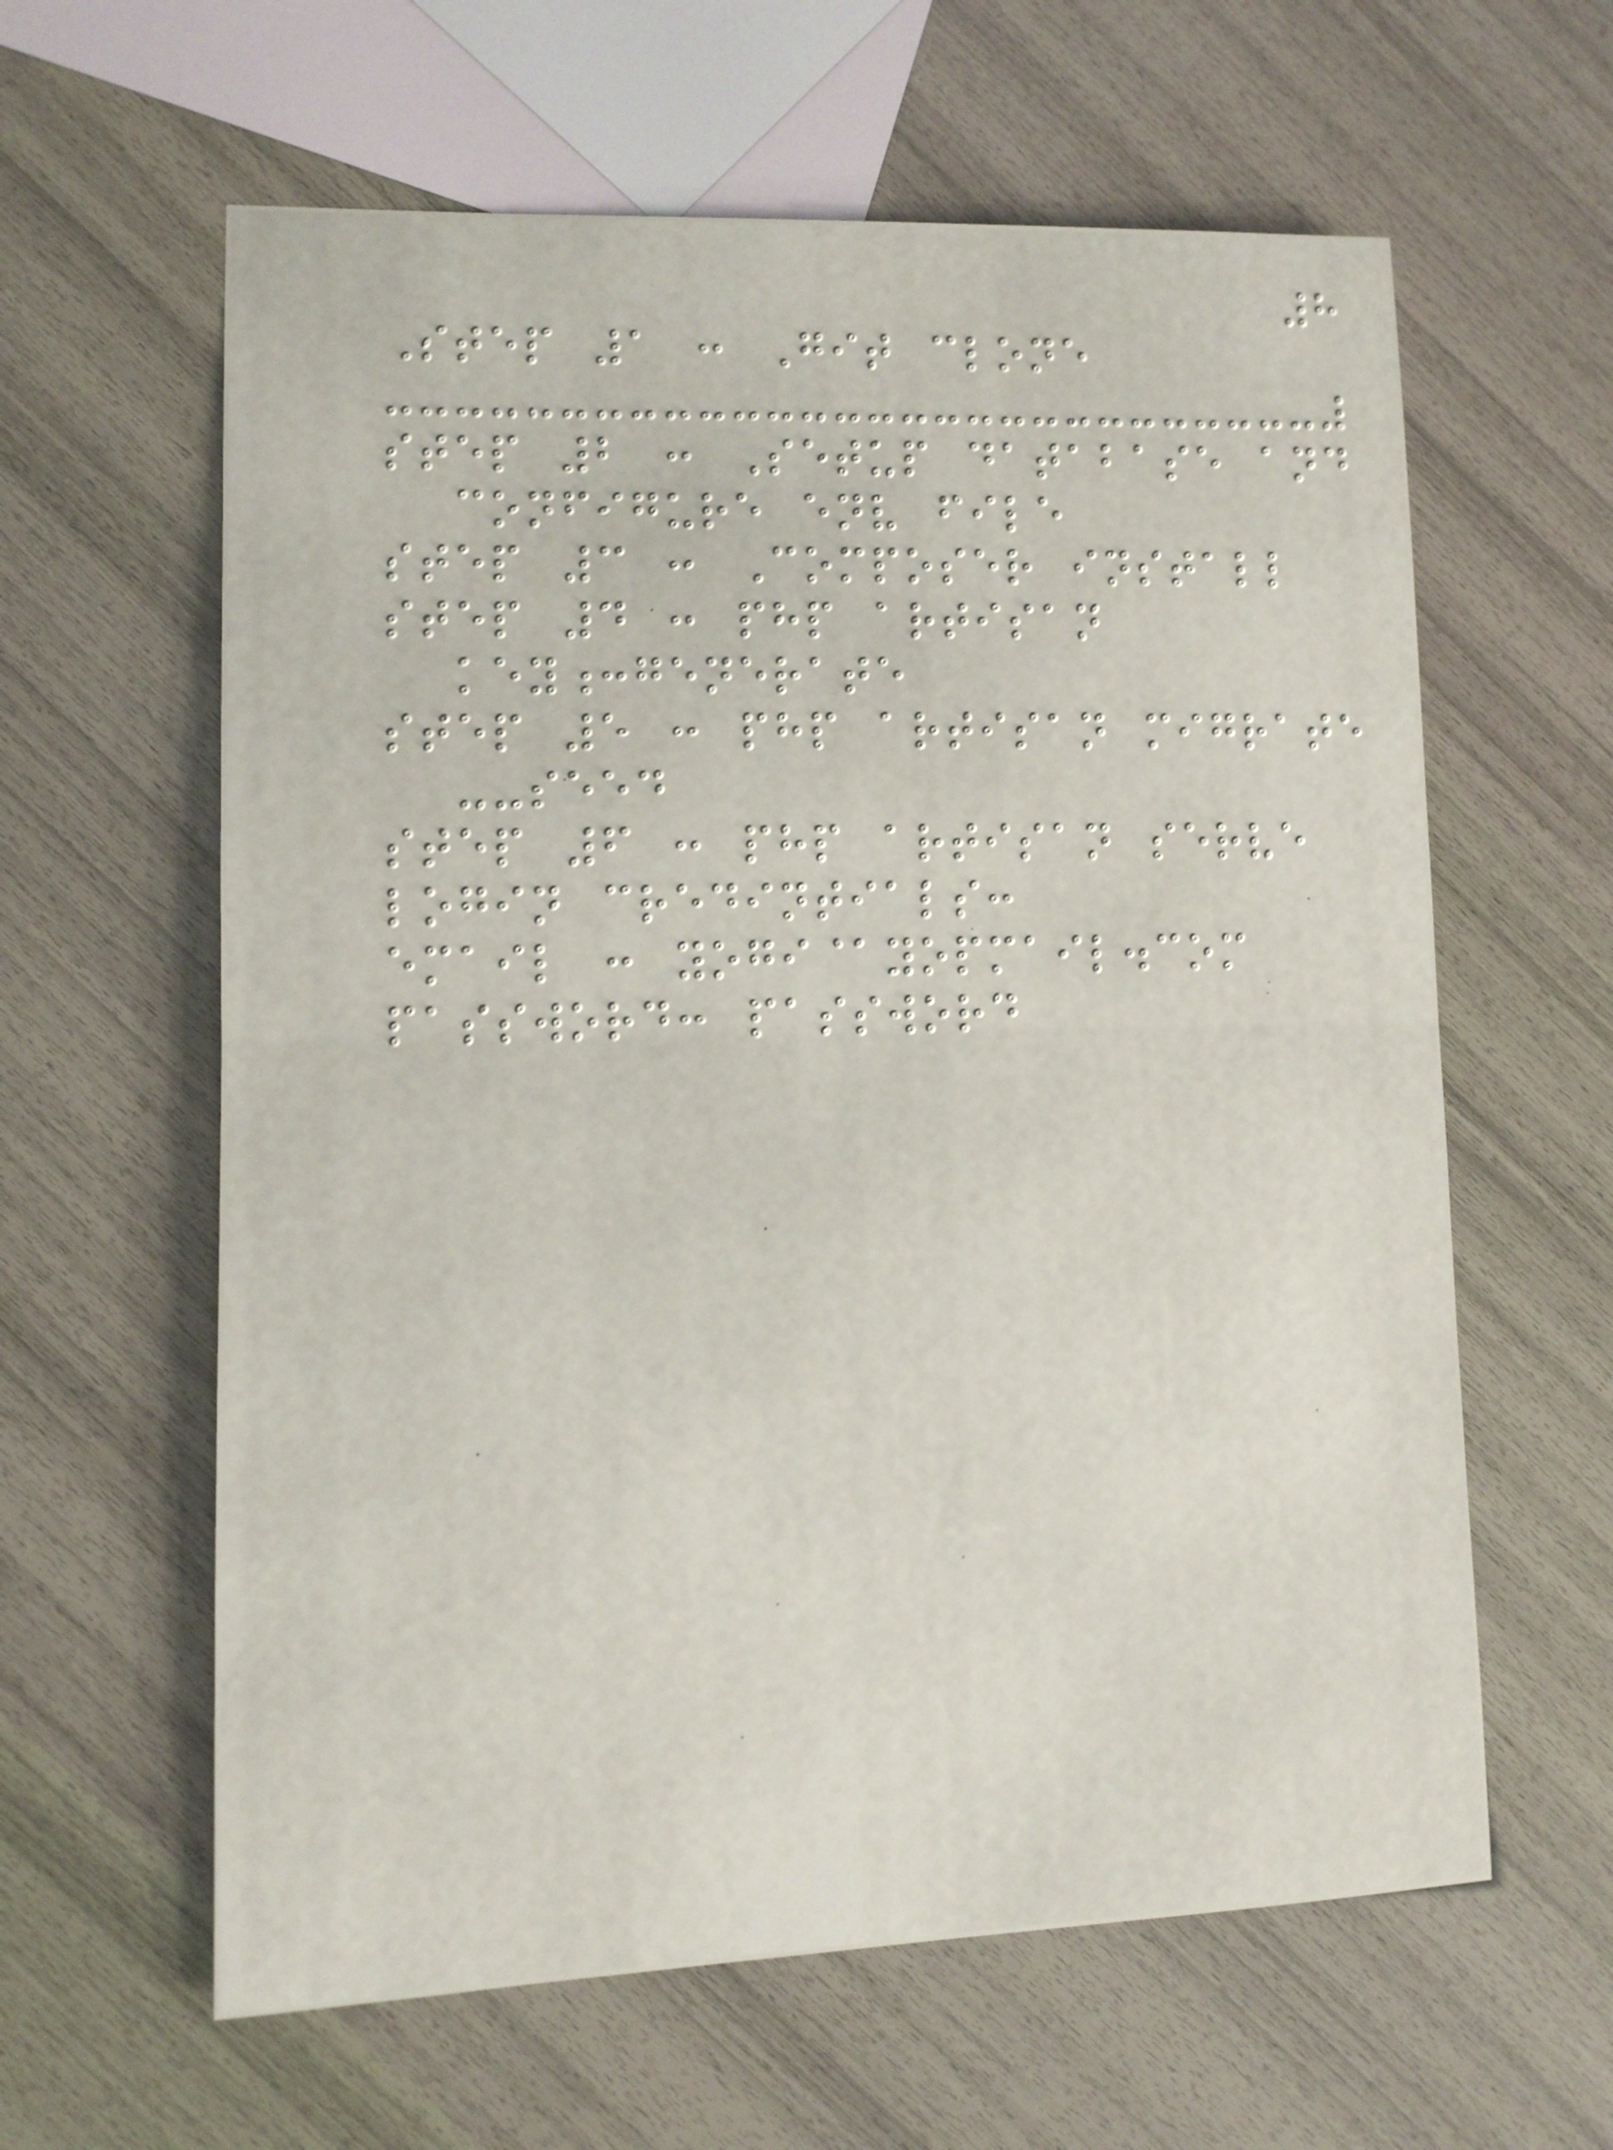8
Step 1 : Git clone
step 2 : Setup database and
configure env file
step 3 : Composer install
step 4 : php artisan
key:generate
step 5 : php artisan migrate
--seed
step 6 : php artisan serve
login credintials:
email : yogi@yopmail.com
password: password
